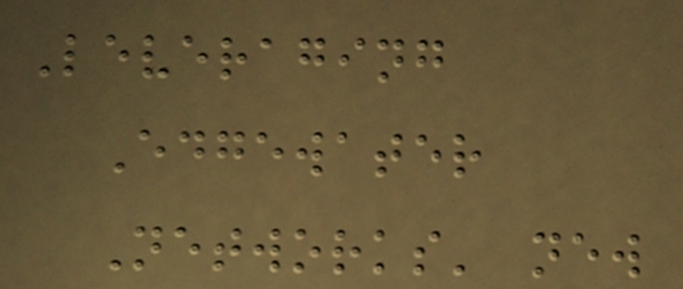Leveraging
Edgewater
Networks' new
